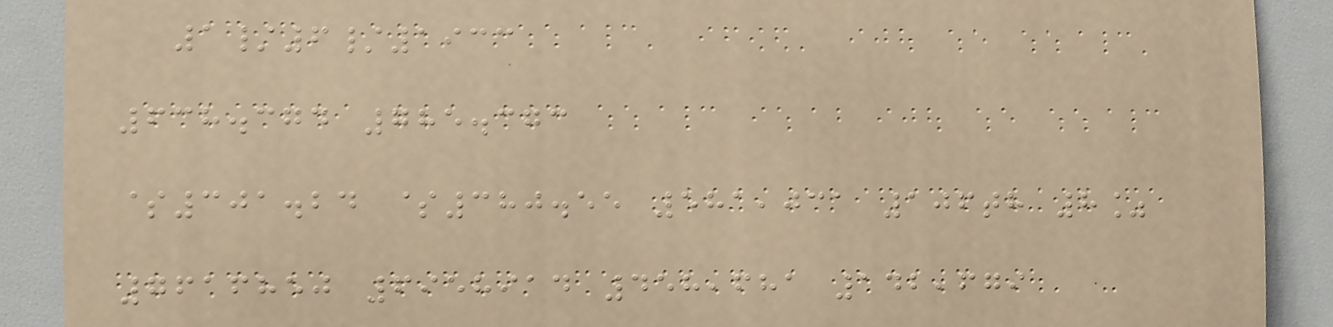1/6/1933
638.374 785.373
$301.24 $380.55 581,031 106th 8%
7616850 6958914 458,681 142,679
